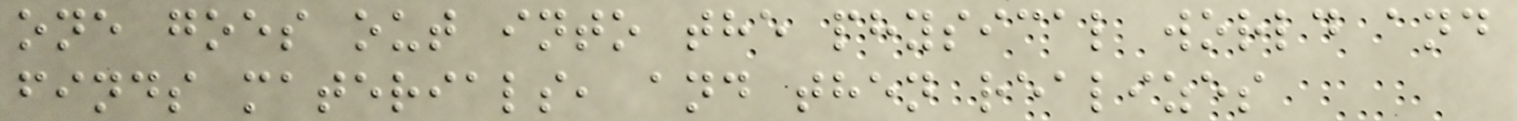one goes out into the physical world and
finds materials, and then realizes
